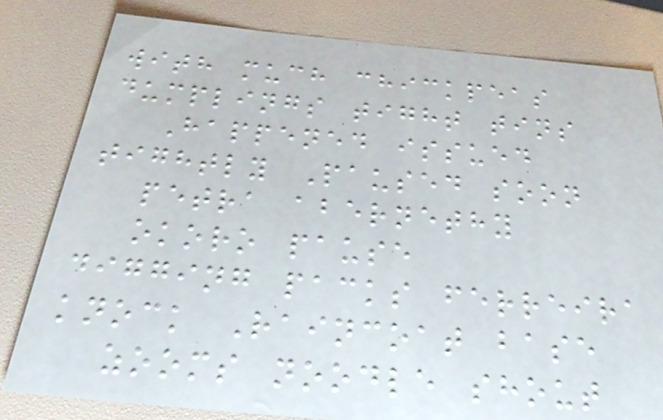with much chickpeas
dumplings tight tins
Happened issued
tightly Paused soon
petra abernethy
okoro pause
digging packs ferreira
knock Raincoat base
zooms noodle shout
